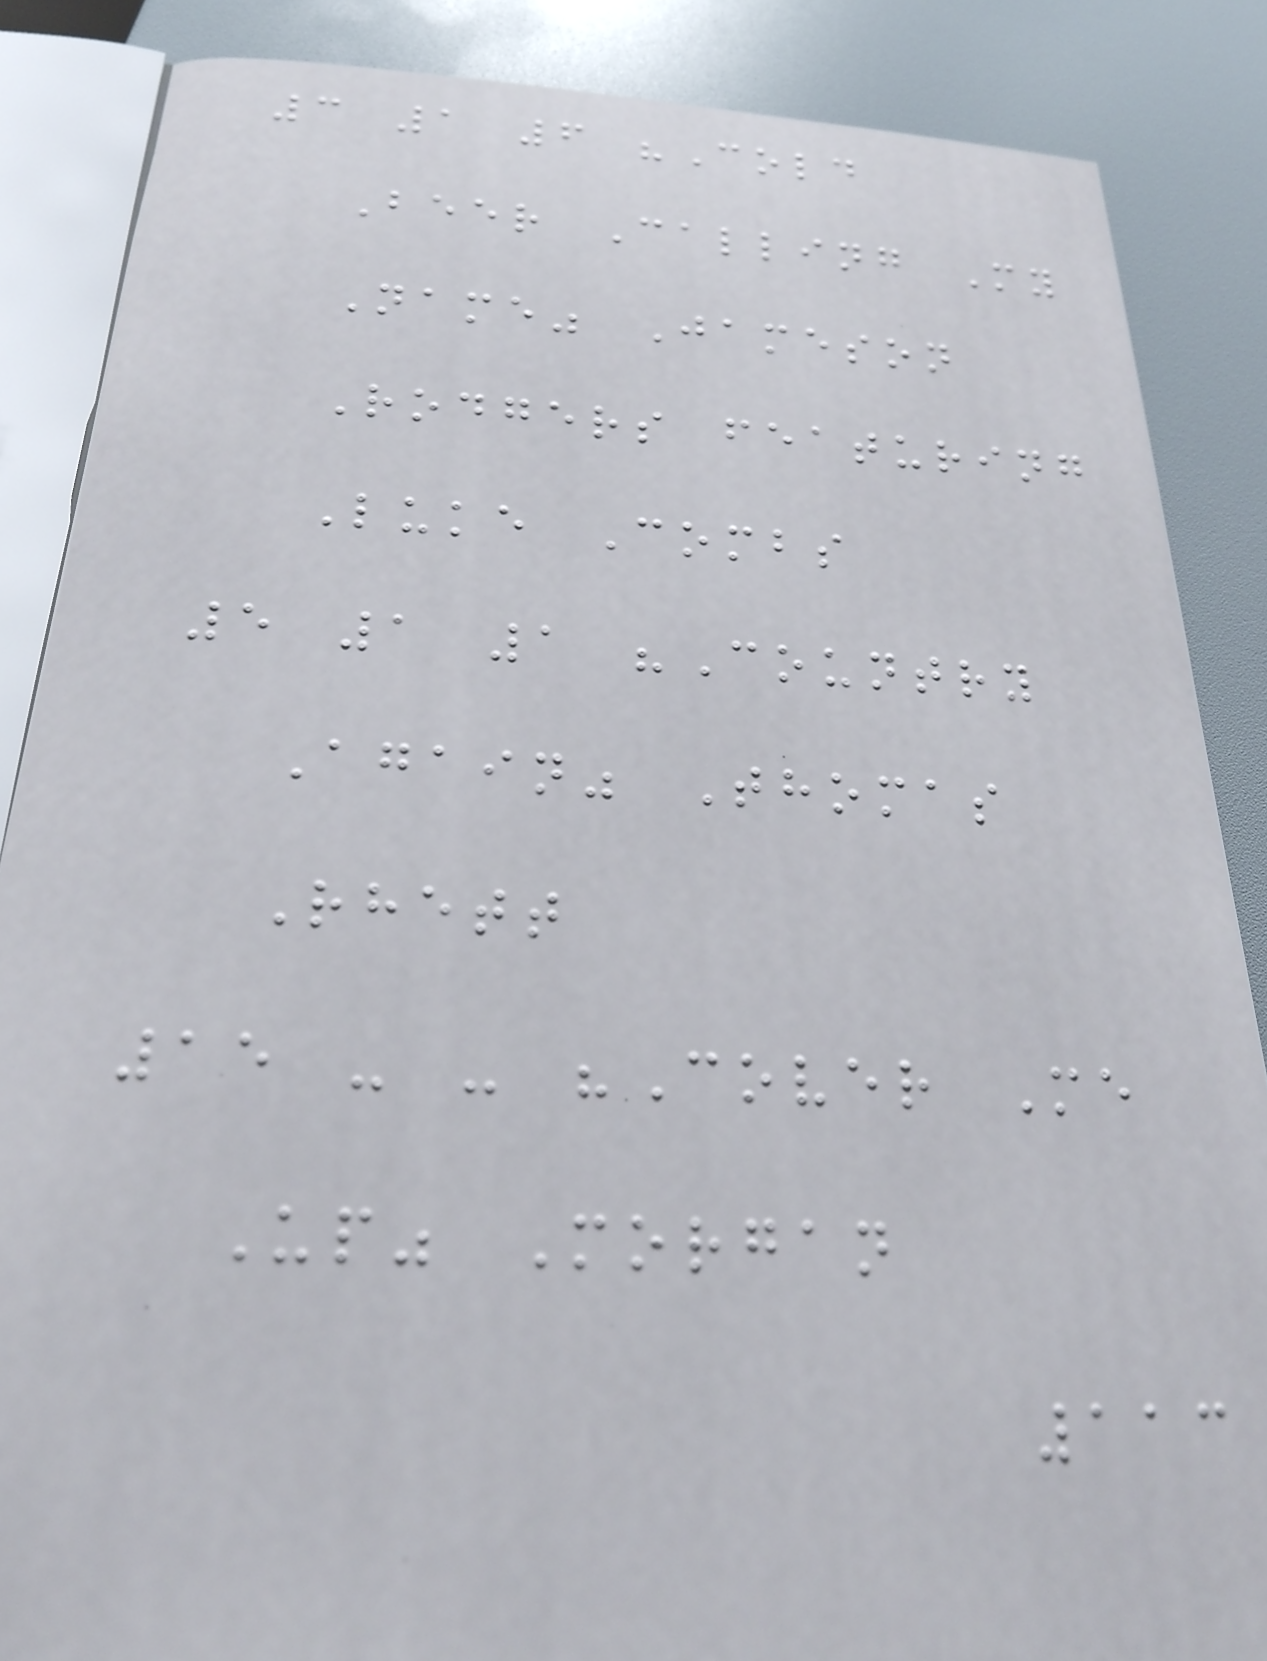3 1 6 "Cold
Beer Calling My
Name" Jameson
Rodgers featuring
Luke Combs
5 1 1 "Country
Again" Thomas
Rhett
15 - - "Cover Me
Up" Morgan
113
